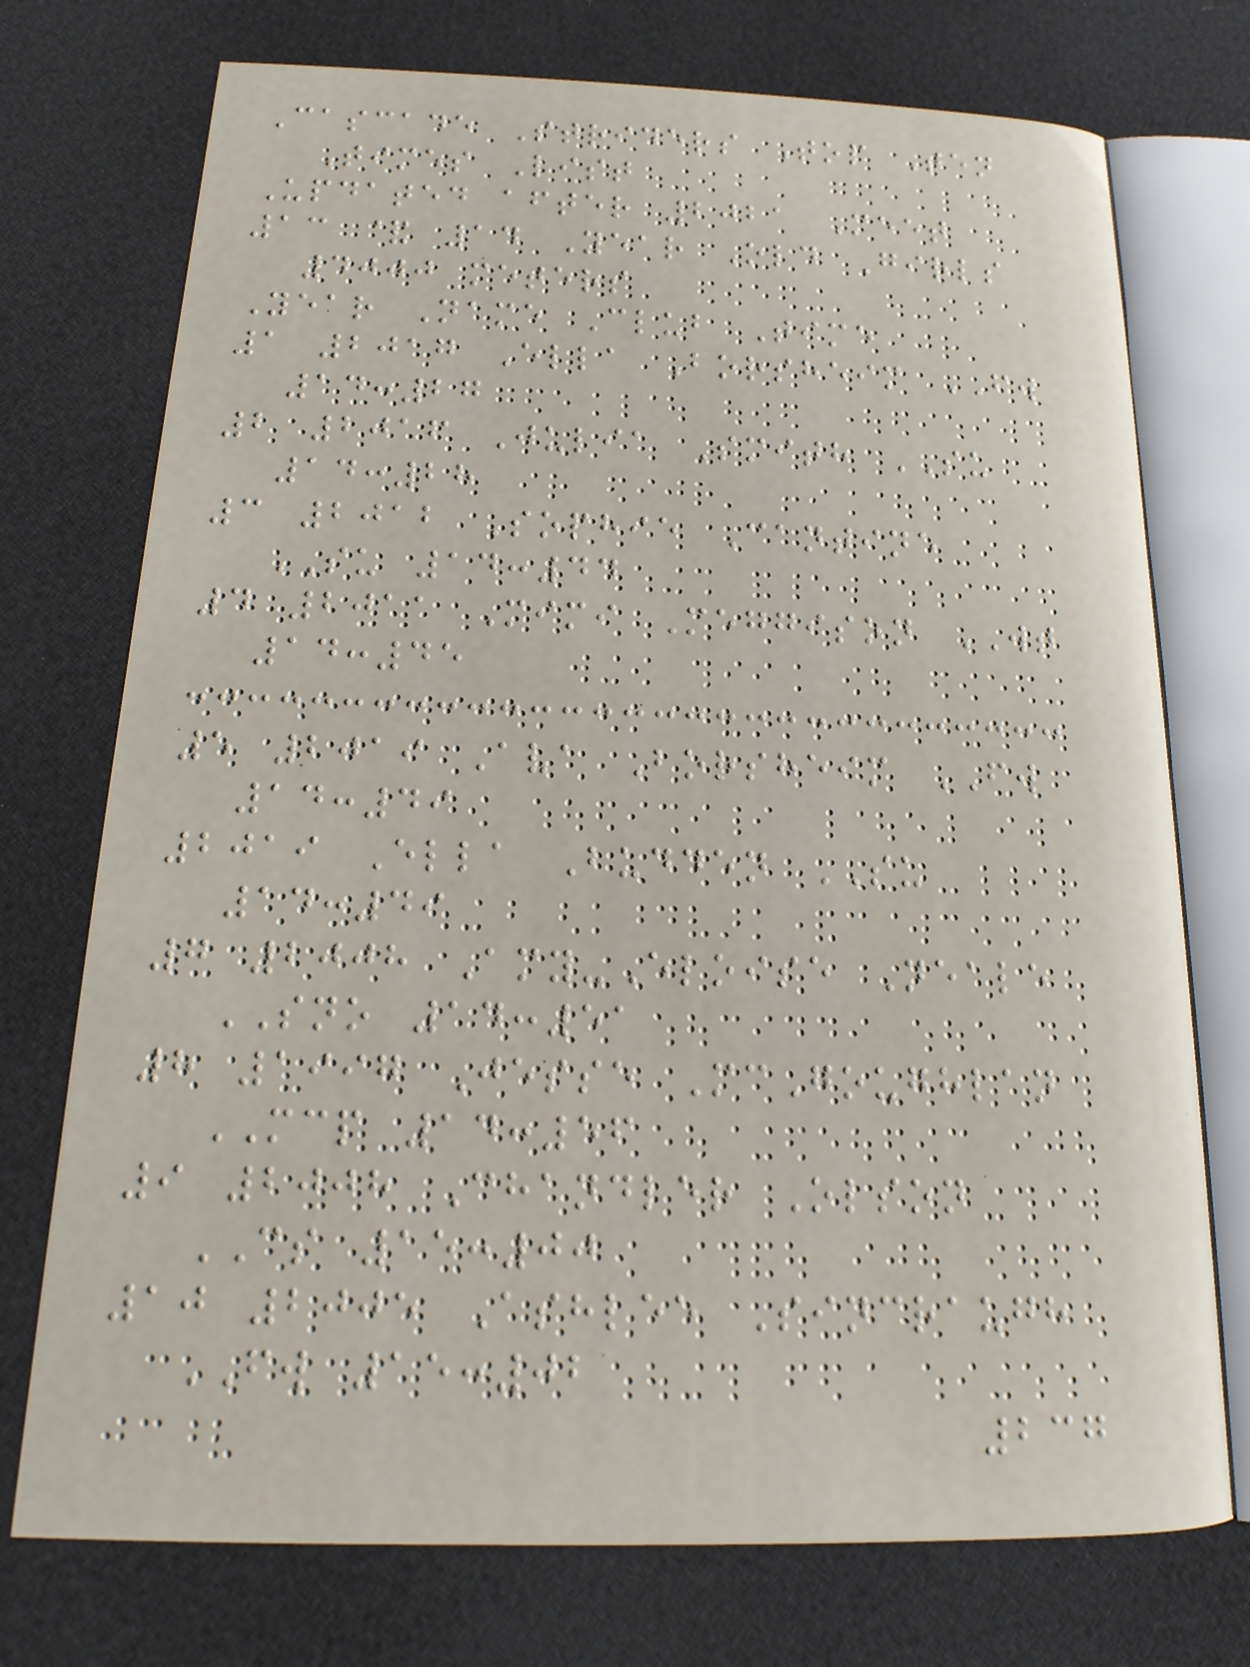Cascade Striders Top Ten
Times List
Updated after 2021 Meet
13 & 14 Year Old Girls
4000 meters
Year Name Club Time
1 2017 Ella Borsheim FW
14:27
2 2016 Julia Smith SU
14:28
3 2012 Sophie Cantine
SU 14:44
4 2011 Mimi Meggison WT
14:45
5 2019 Ava Borsheim FW
14:49
2019 Ella Budden SU
14:49
7 2008 Amy-Eloise Neale
SNO 14:51
8 1997 Jesse McGoughlan
MCP 14:56
9 2008 Chandler Olson
CS 15:00
10 2005 Ashlee Sincraugh
FW 15:02
237
